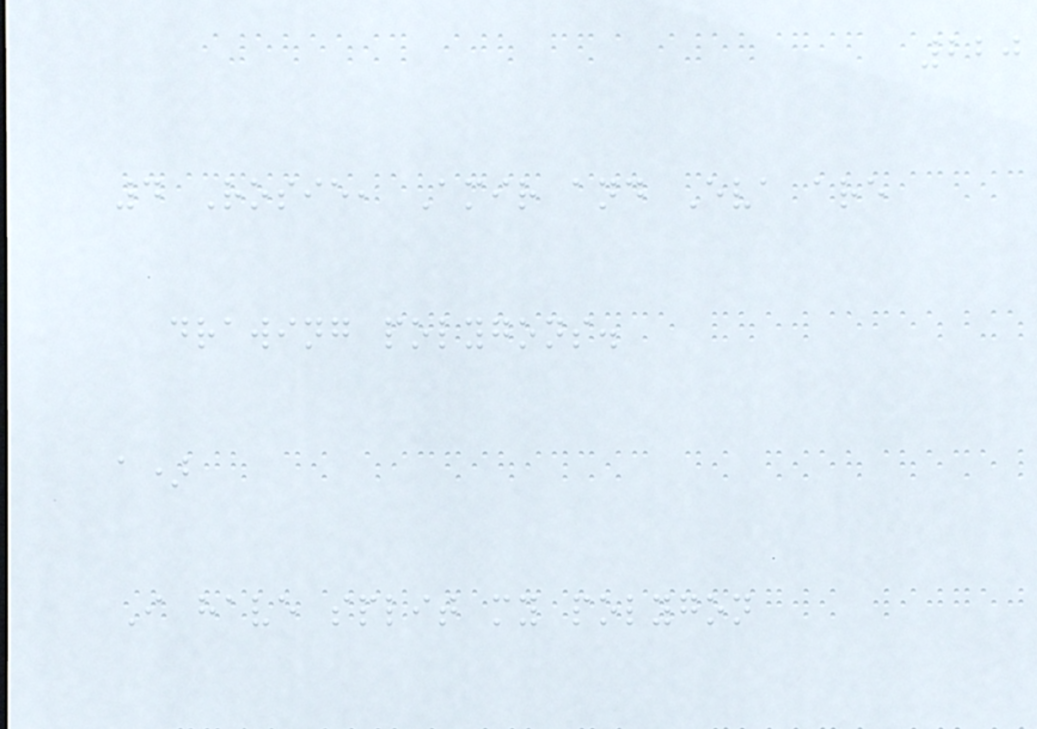220
4 Rosie, Amir and Eva are
drawing polygons.
a)
I have split my polygon
